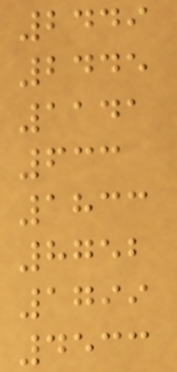2449
2445
1141
633
1833
8752
1799
4533
